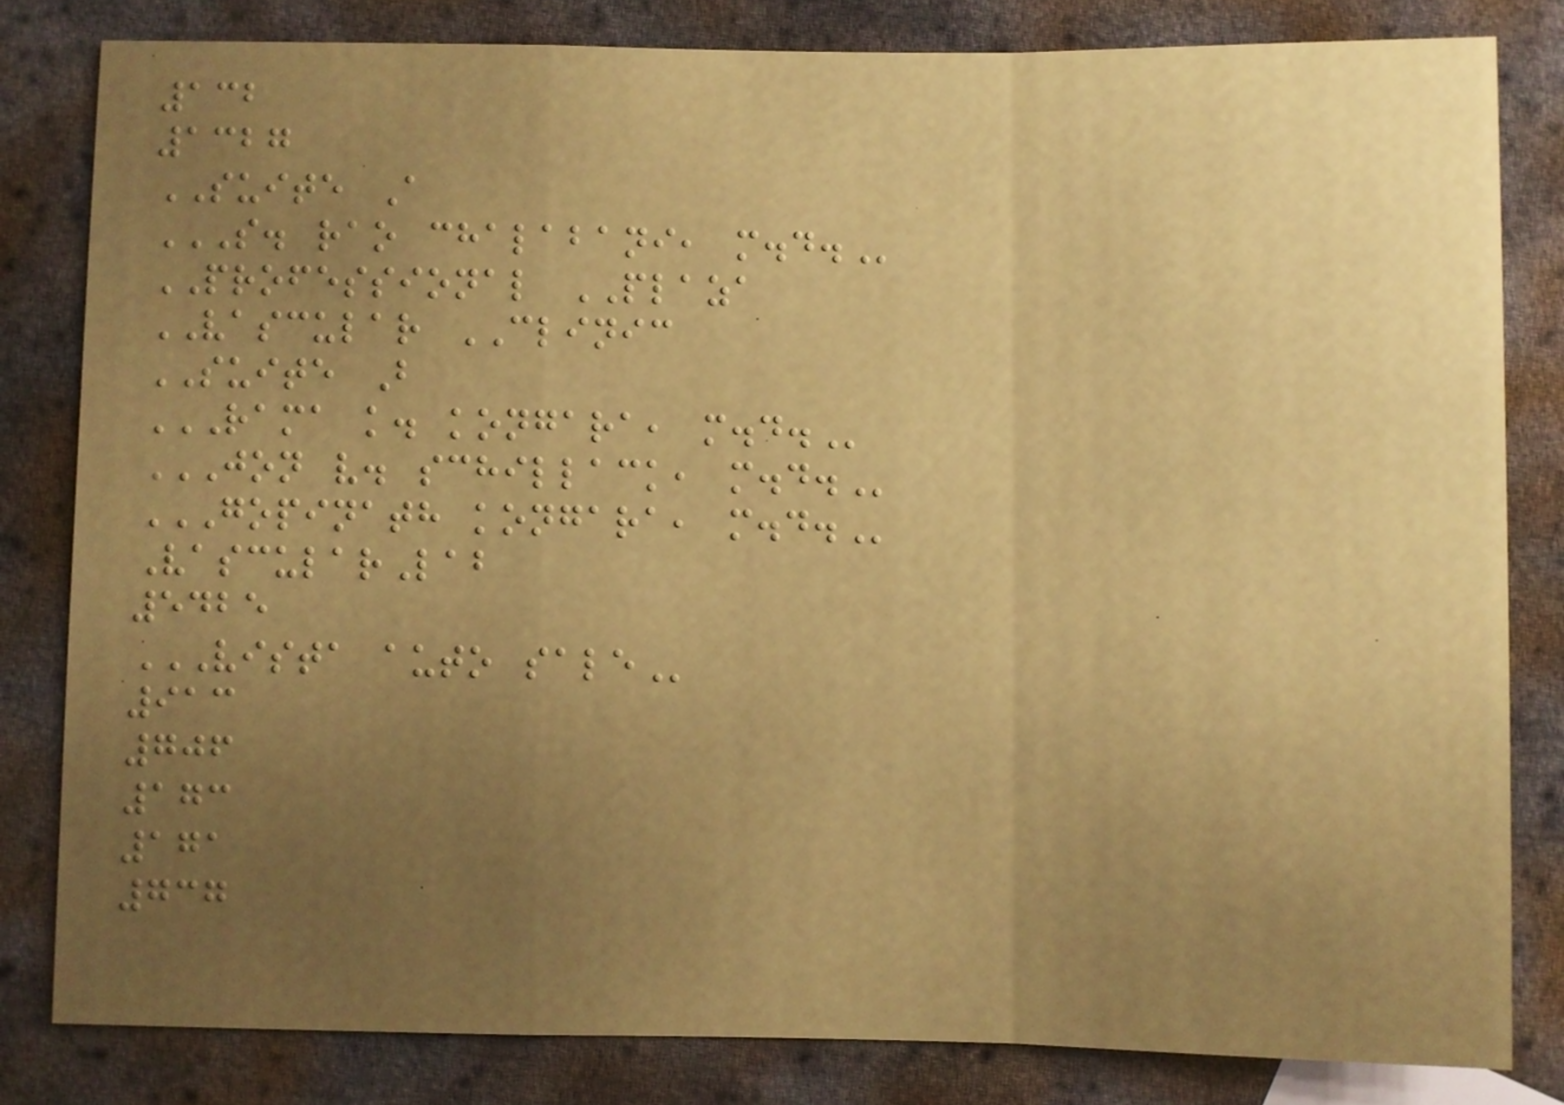132
1327
SUITE A
S. RAO CHALABANI, M.D.
PROFESSIONAL PLAZA
VASCULAR CLINIC
SUITE B
RAMA K. KONGARA, M.D.
JON V. SCHILLACK, M.D.
GOPINATH KONGARA, M.D.
VascularLab
5425
VISTA AUTO SALE
913
706
173
171
737
